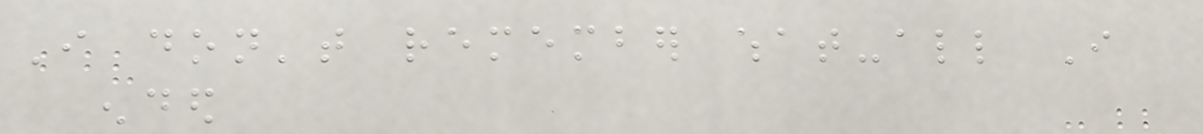I don't remember what-all I
ended
